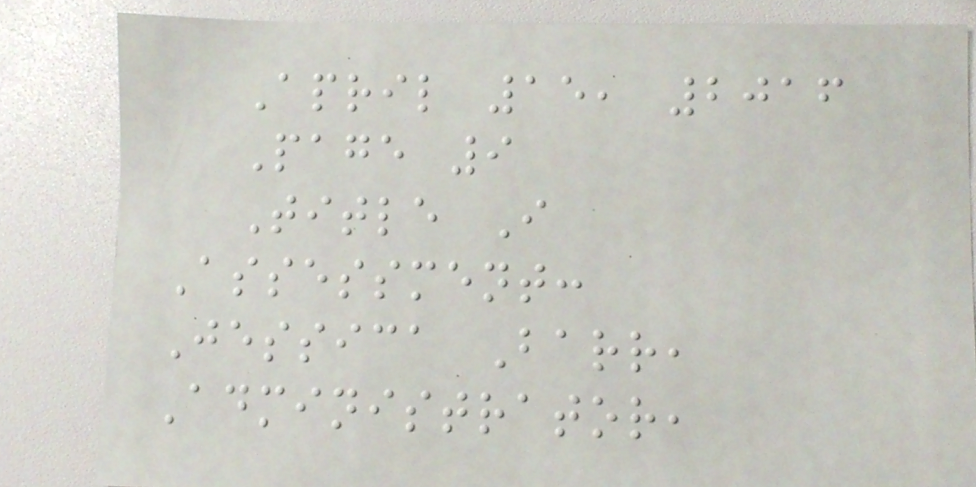April 15, 2016
Page 9
Title I
Assessment:
Jessica Barr,
Administrator,
